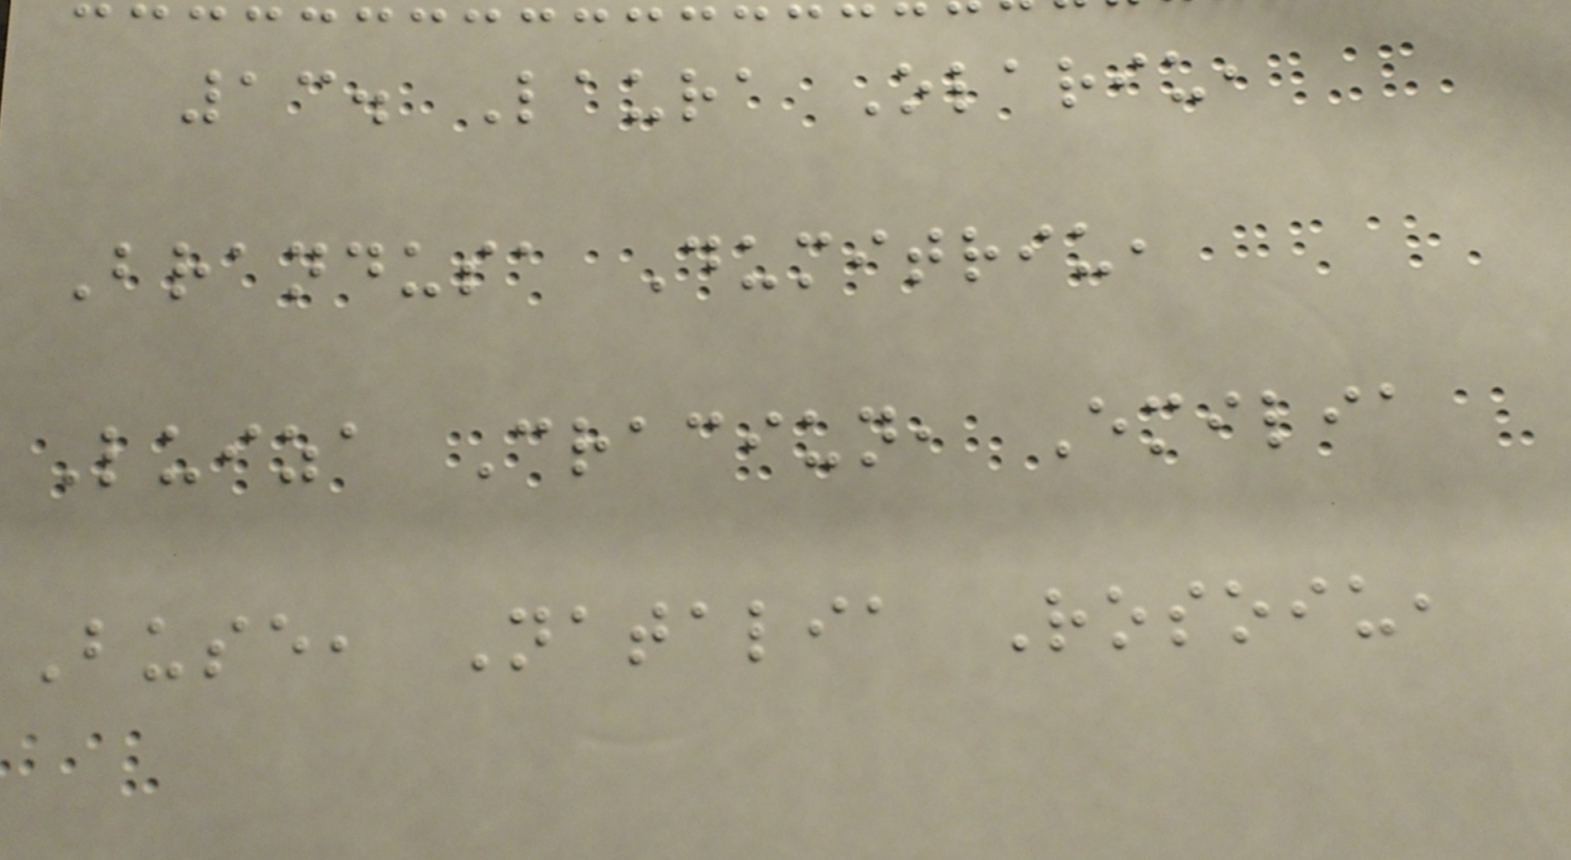13. Laura Olariu,
Brandusa Dumitriu,
Luiza Craciun, Emilia
Buse, Natalia Rosoiu,
